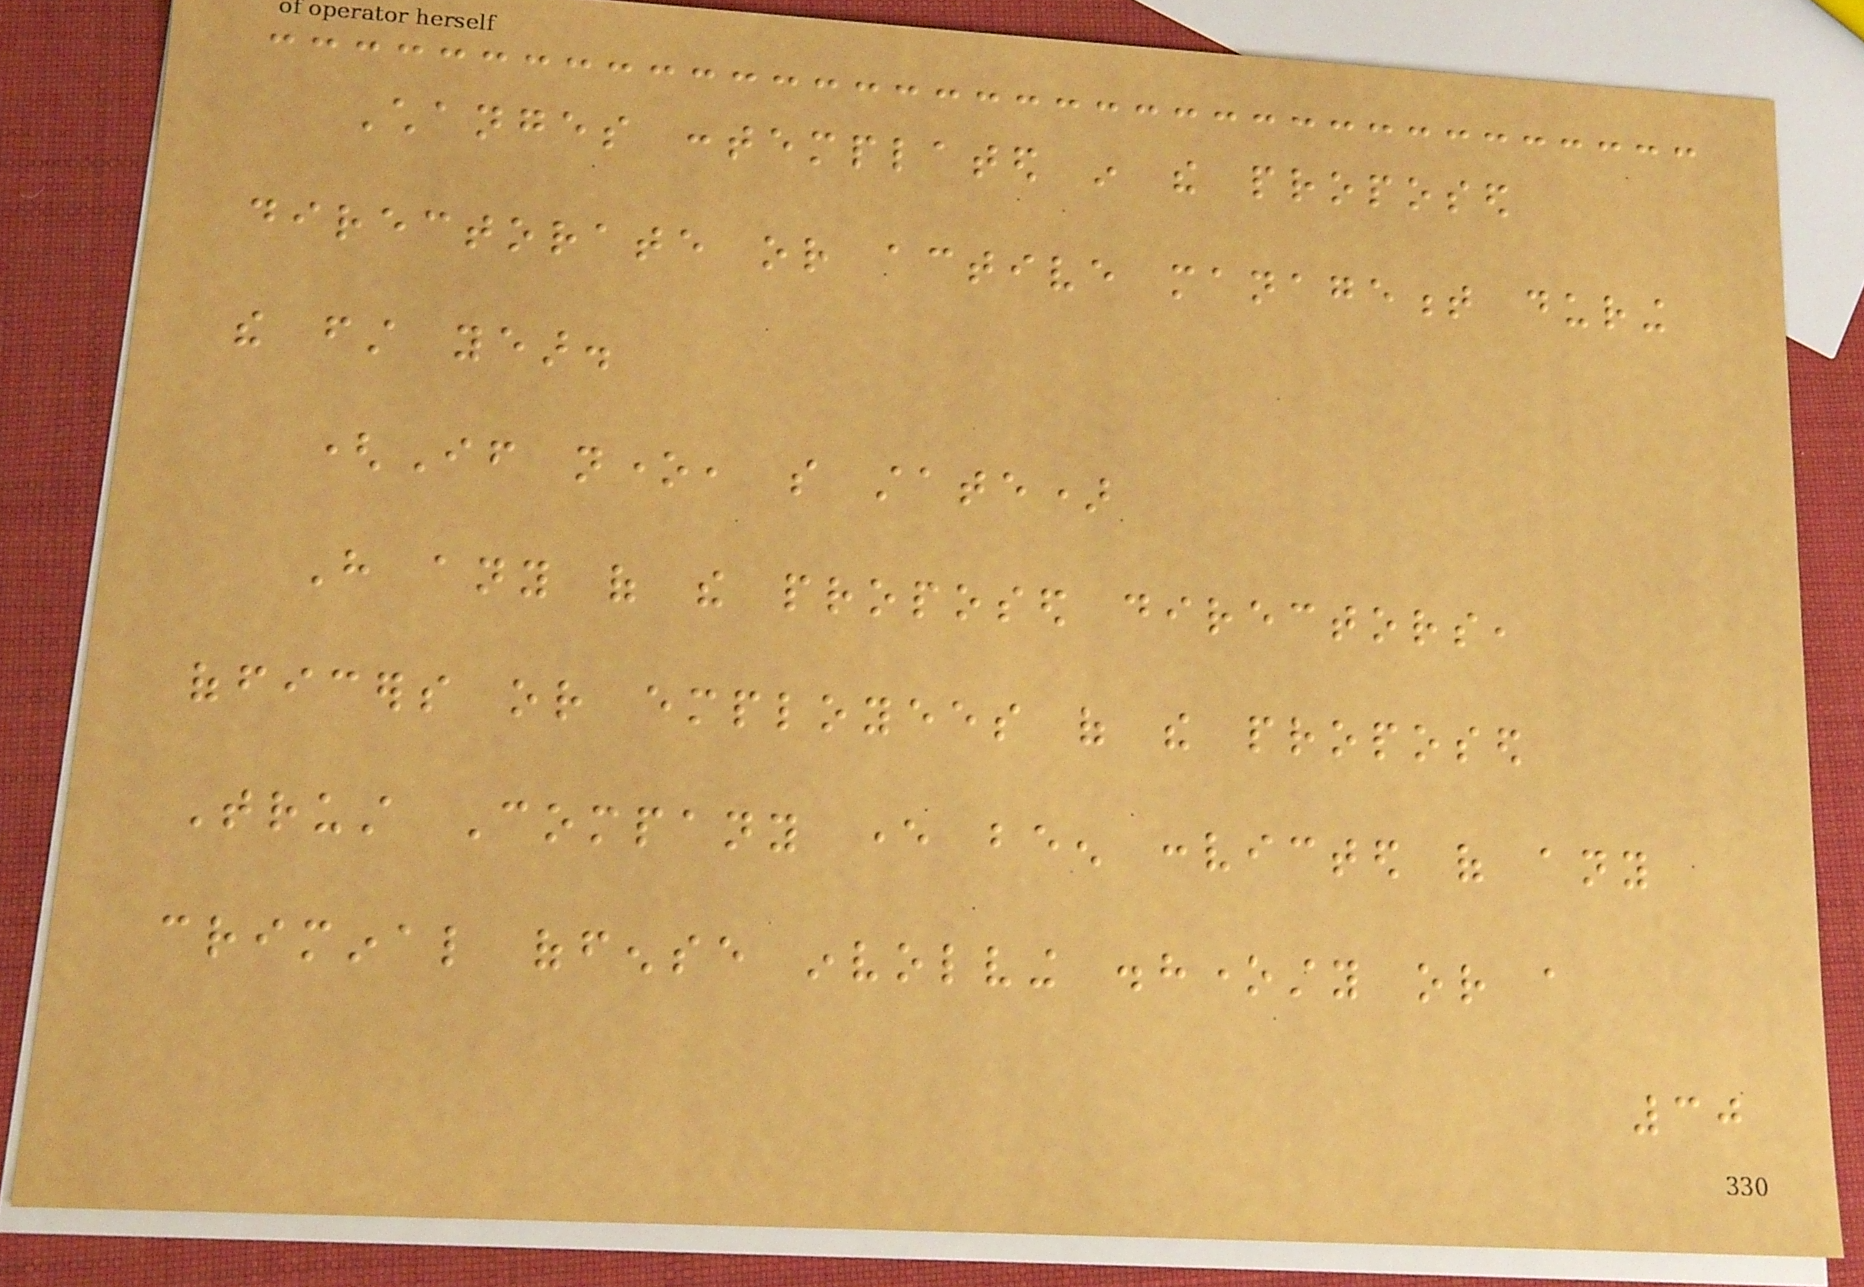Changes contemplated in the proposed
directorate or active management during
the first year.
(If none, so state)
Have any of the proposed directors,
officers or employees of the proposed
Trust Company ever been convicted of any
criminal offense involving dishonesty or a
30
